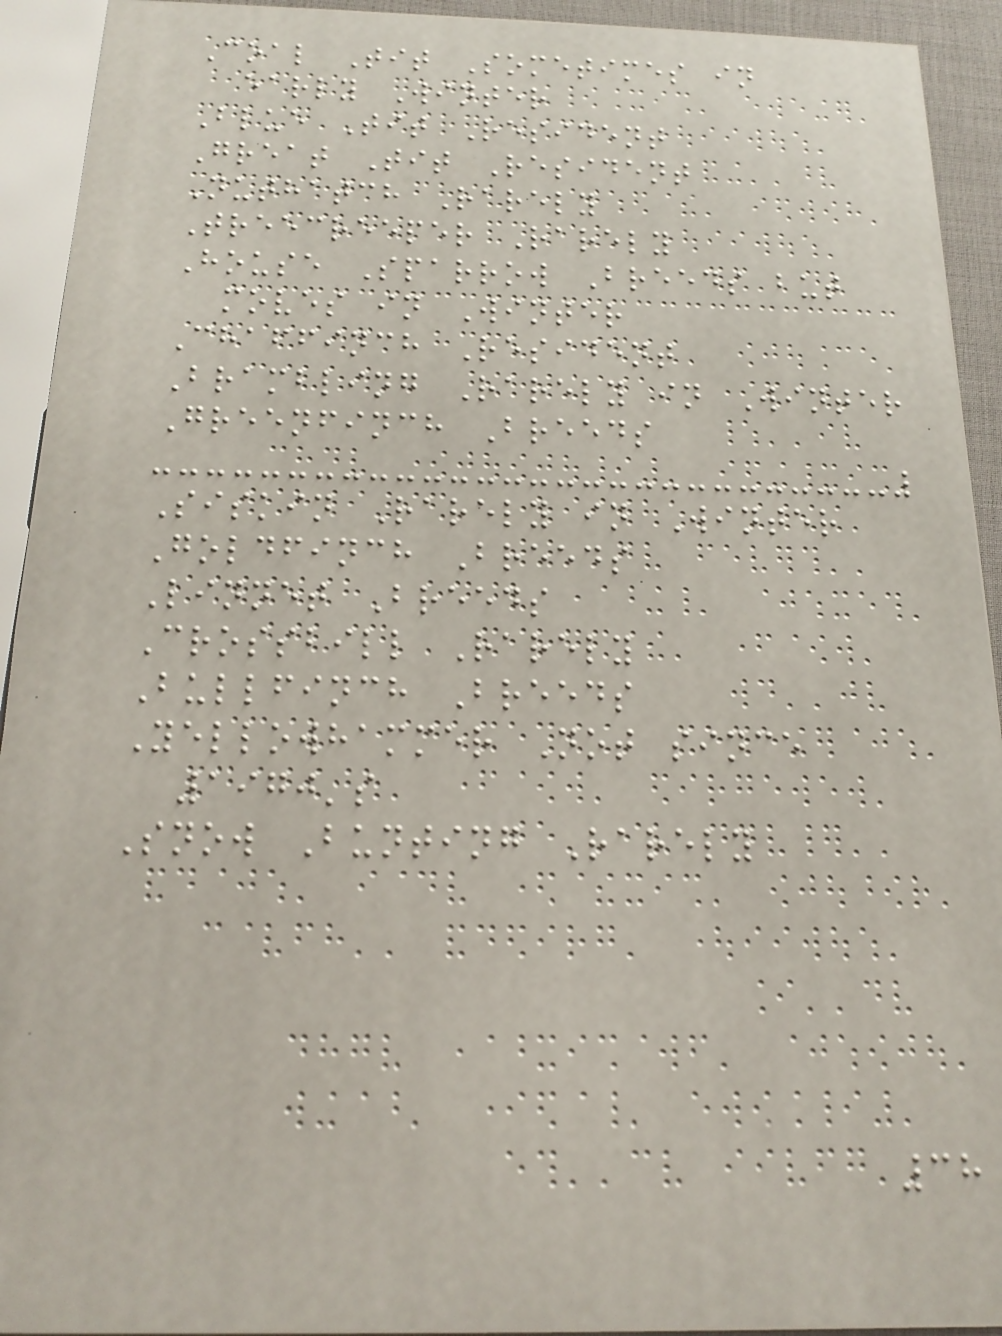Coal Tit Sometimes in
early Winter
Blue Tit Resident
Great Tit Resident
Nuthatch Rarely
Treecreeper Rarely
House Sparrow Breeds but
moves in Winter
Chaffinch Resident
Brambling Rarely in Winter
Greenfinch Breeds
Siskin Rarely in Winter
Goldfinch Breeds
Linnet Breeds
Crossbill Rarely
Bullfinch Breeds
Yellowhammer Not since
1970's
Snow Bunting Rarely
38
